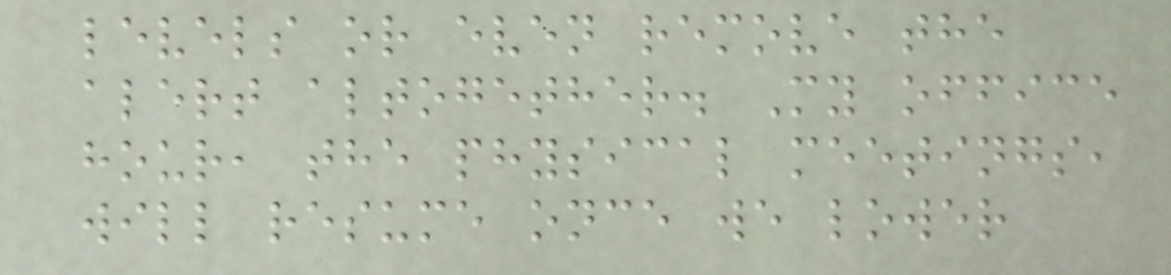levels or even remove the
alert altogether. My office
hour, the physical meetings,
will resume once we lower
